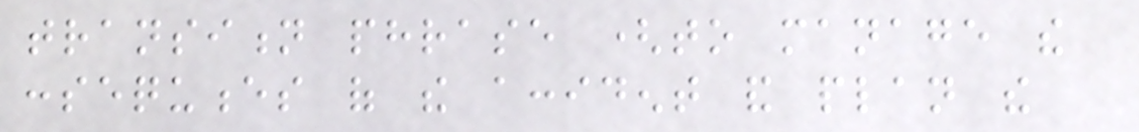transition phrase (to manage the
consequences of the accident and plan the
